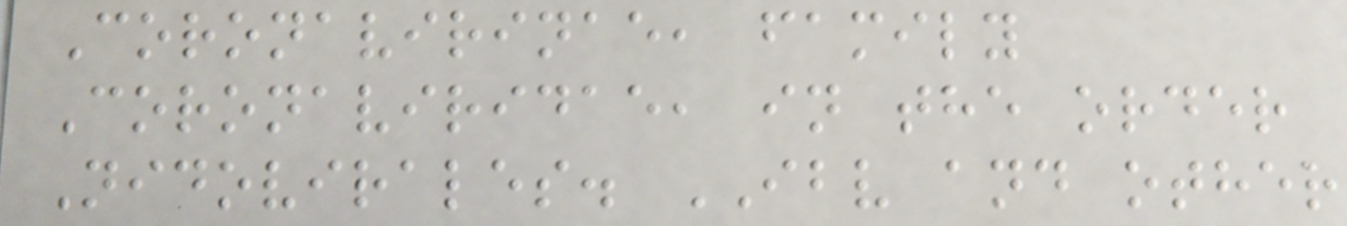Coronavirinae, family
Coronaviridae, in the order
Nidovirales. IBV and other
